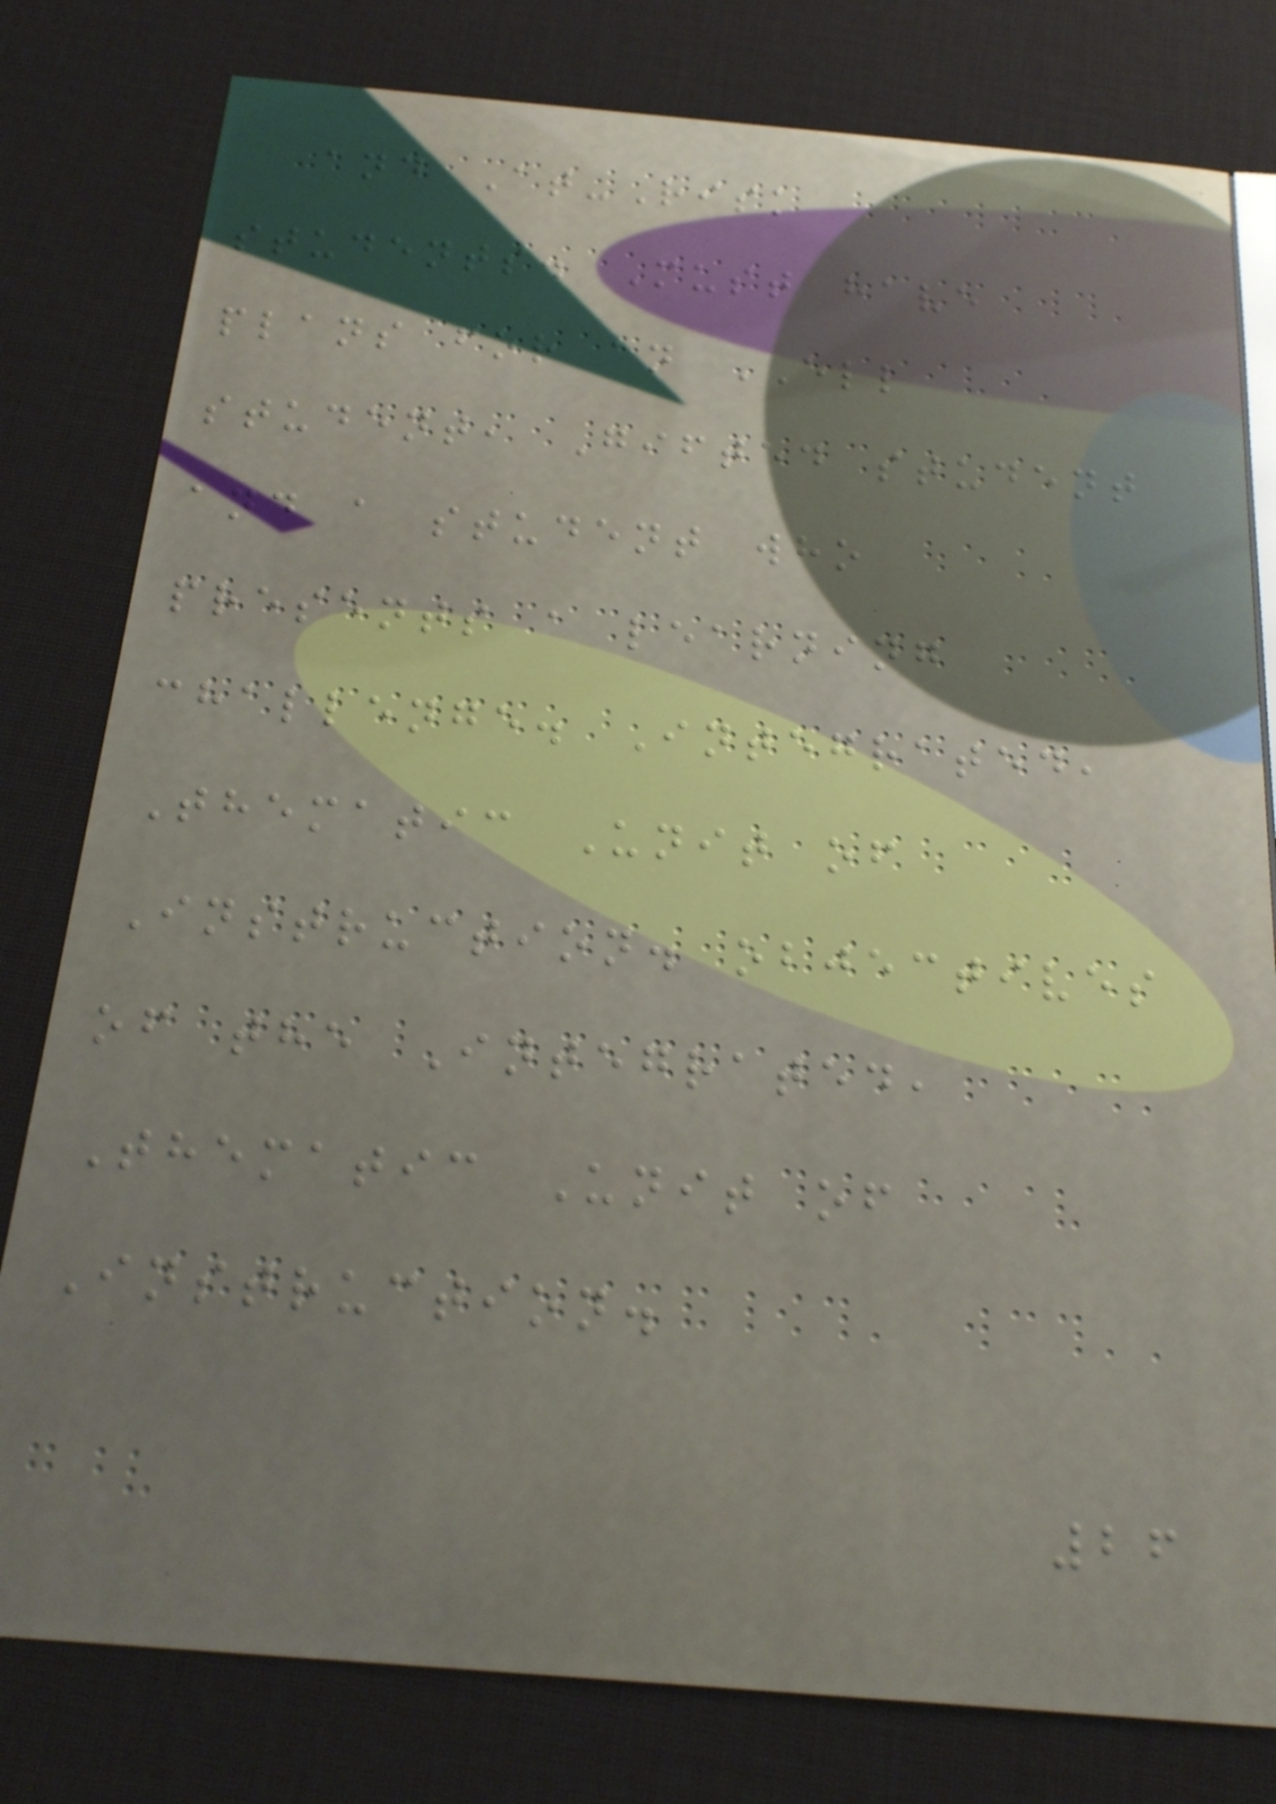and At-Risk
students. Must have
plans for an ELL
student, Gifted student
and a student who
presents a learning
challenge. Integrated,
Thematic Unit of
Instruction. objectives
of the Integrated,
Thematic Unit of
Instruction.
26
